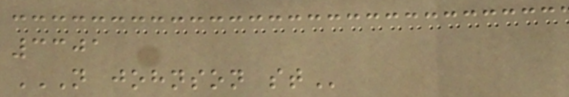3301
N JOHNSON ST
